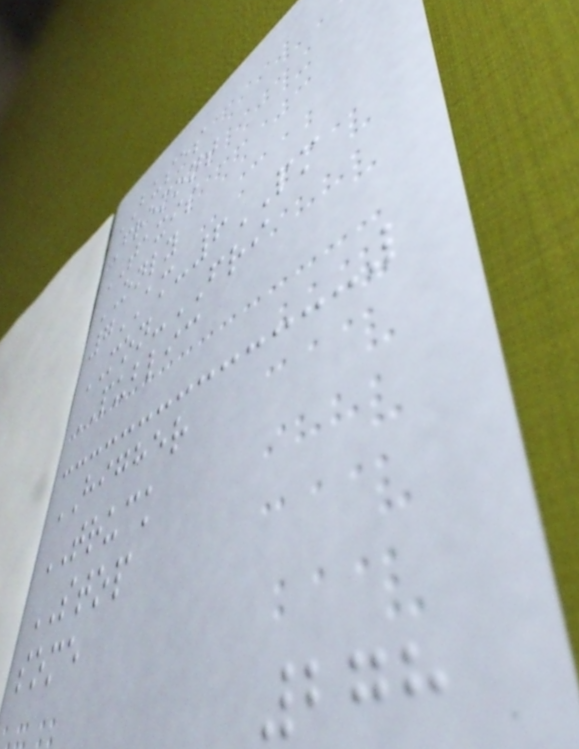BUSES
Fremont
TAXIS
ONLY
7AM-6PM
MON-FRI
PUBLIC
HIGHER
TRUCK
STOP
some
278
